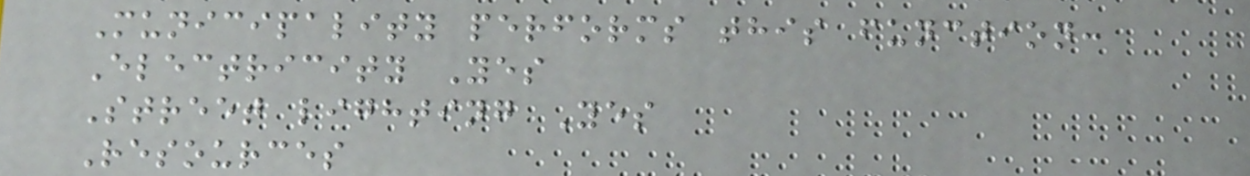Municipality performs this function:
Electricity Yes
Street lighting Yes
Resources
